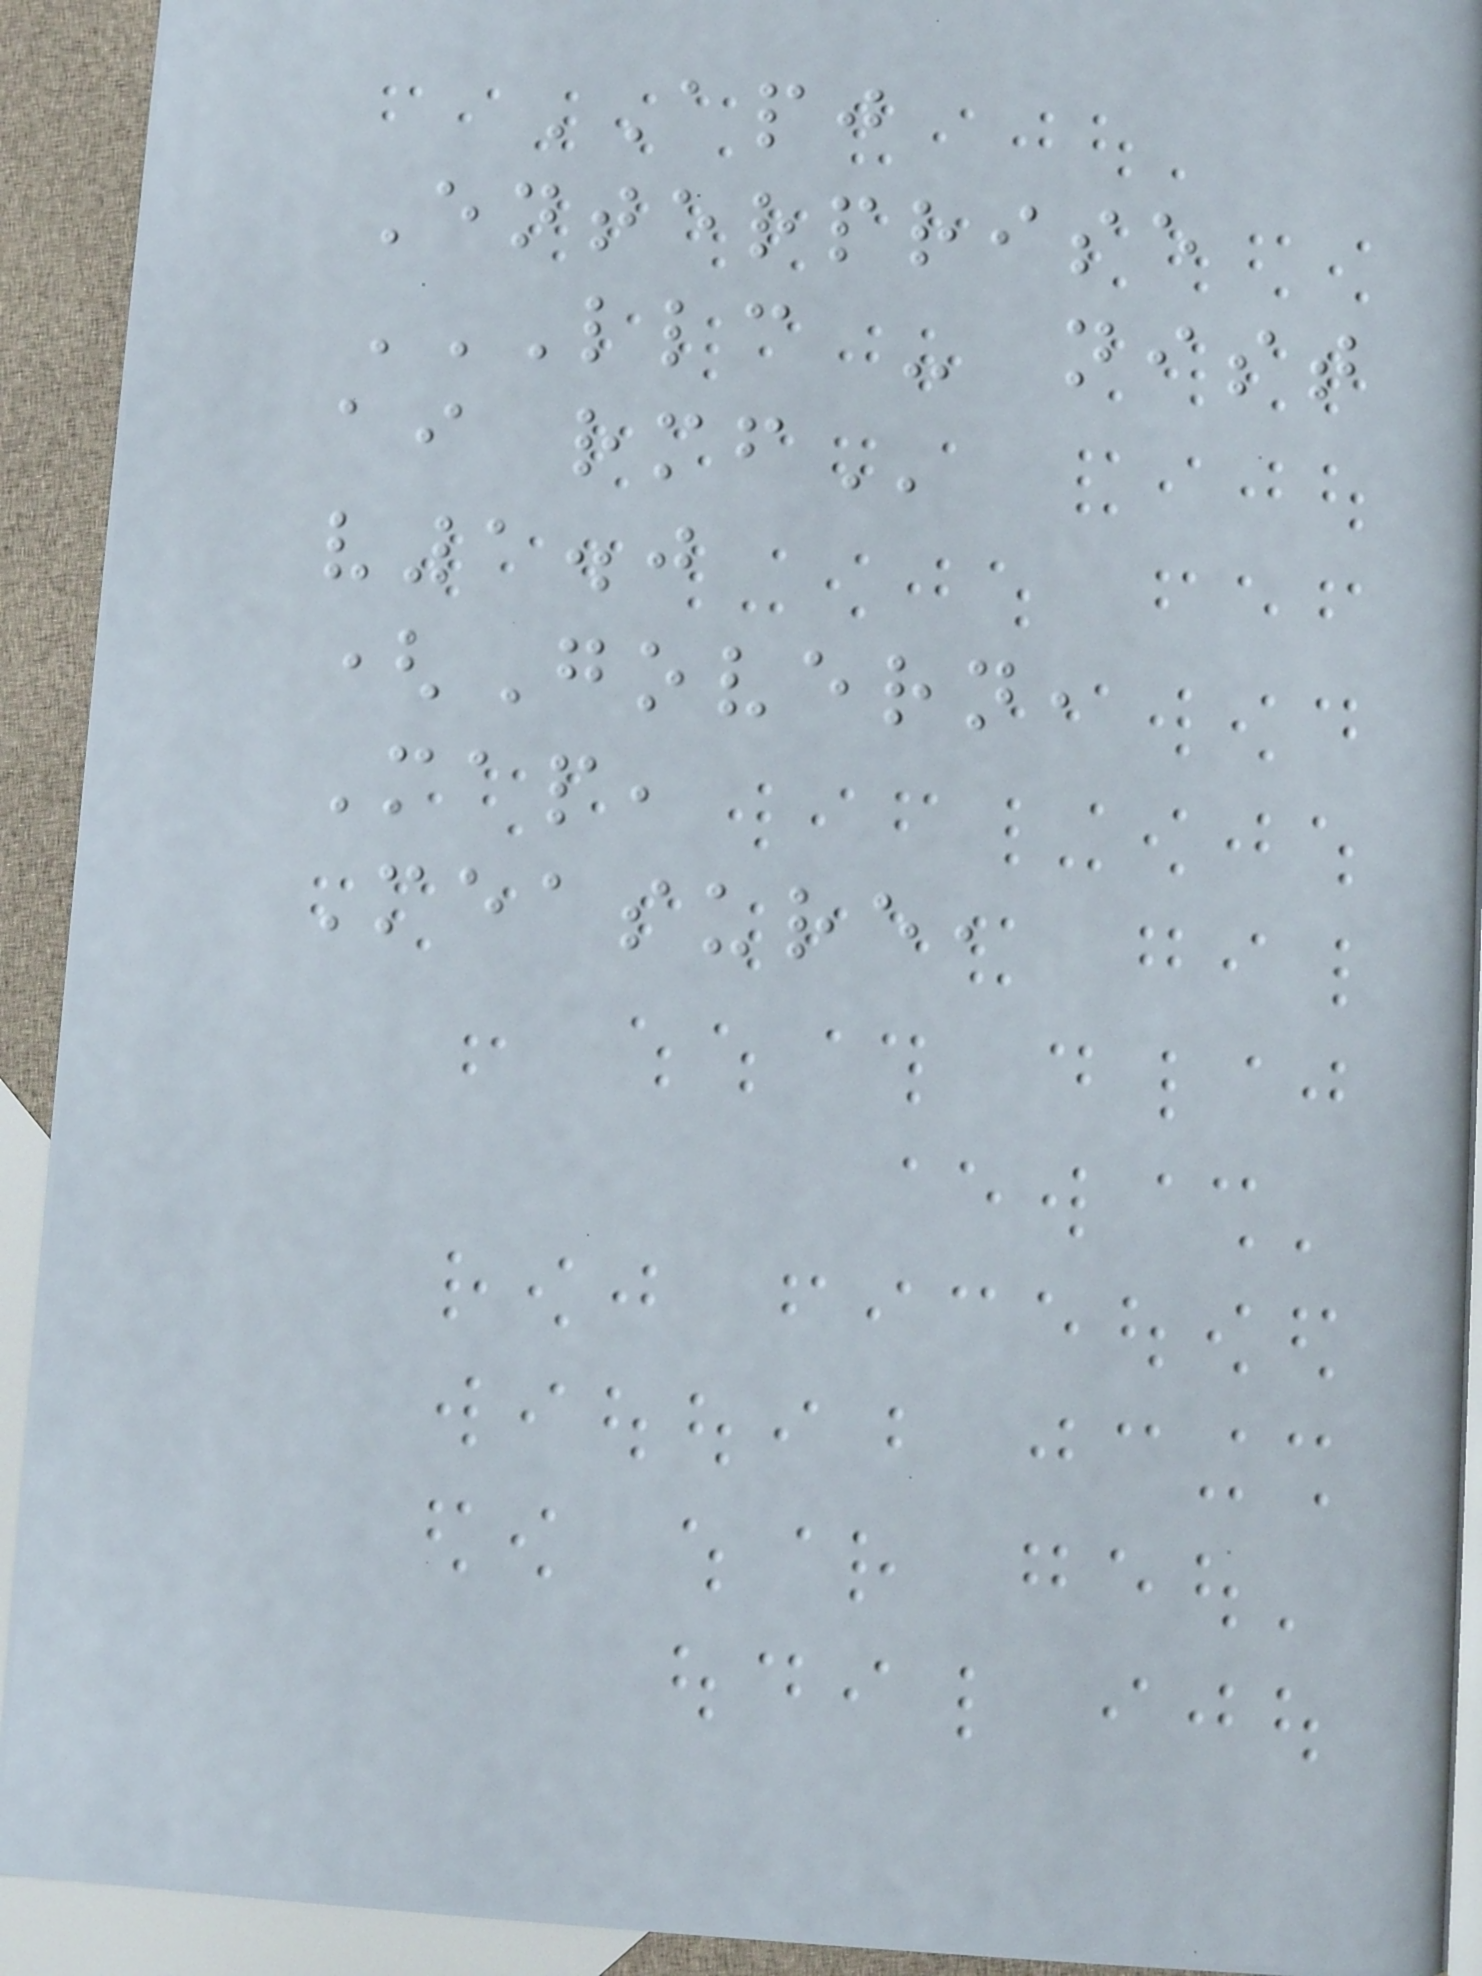APJ
Enterprise
LLC - NIST
AI RMF
v1.0
(Govern,
Map,
Measure,
